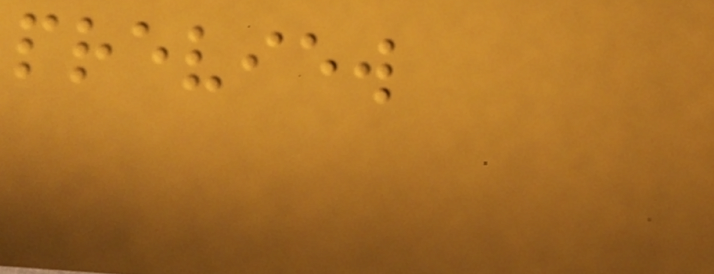preview
